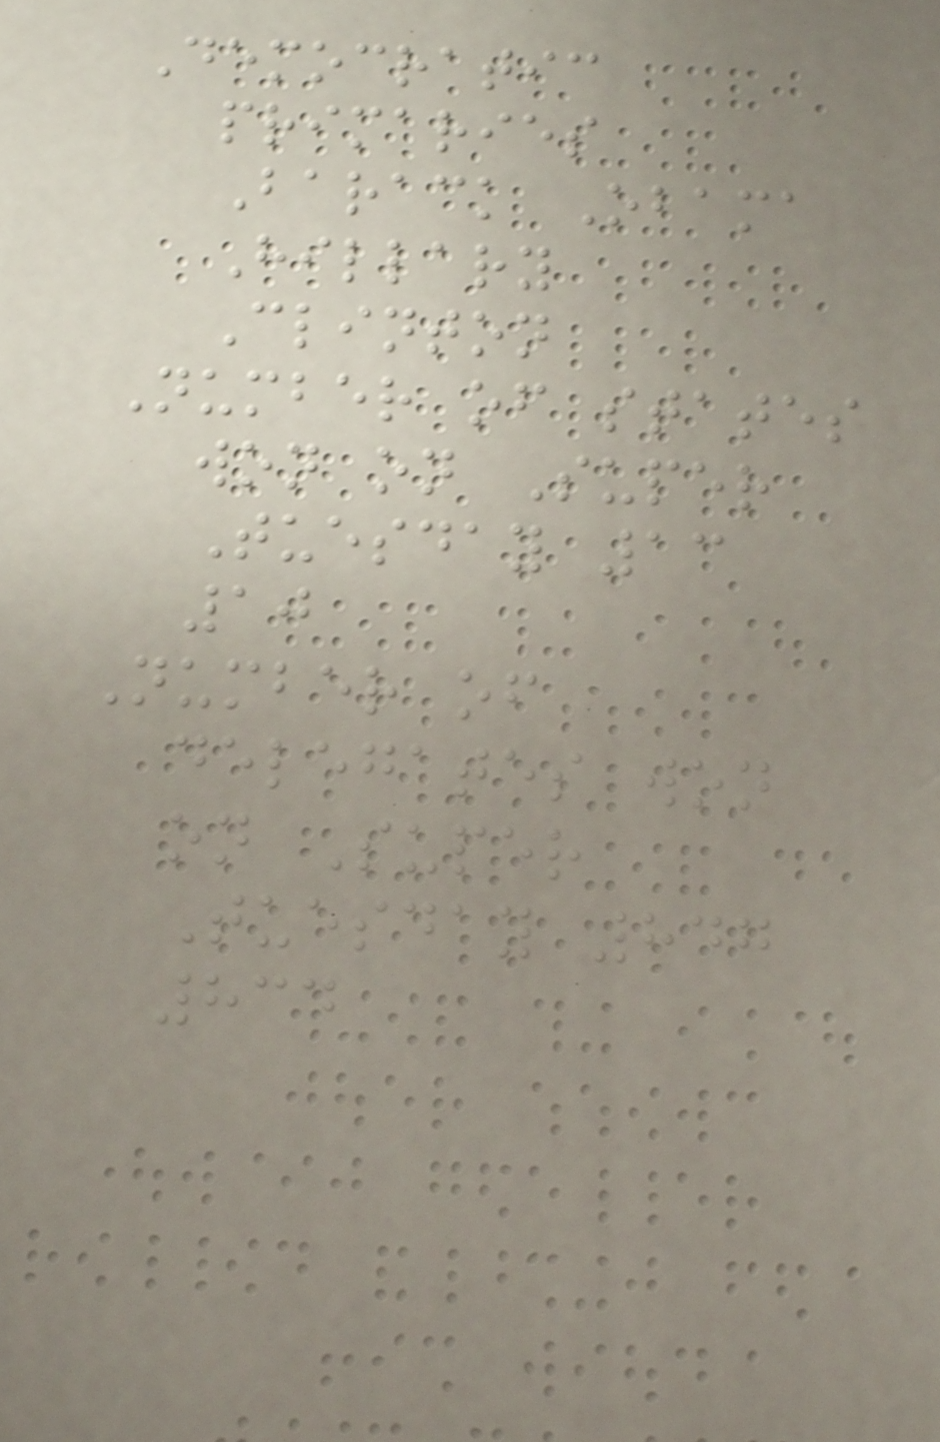Democratic
primaries
Barack Obama
Hillary
Clinton
Number of states
won on Super
Tuesday 13
10
Number of
delegates won
on Super
Tuesday 847
834
